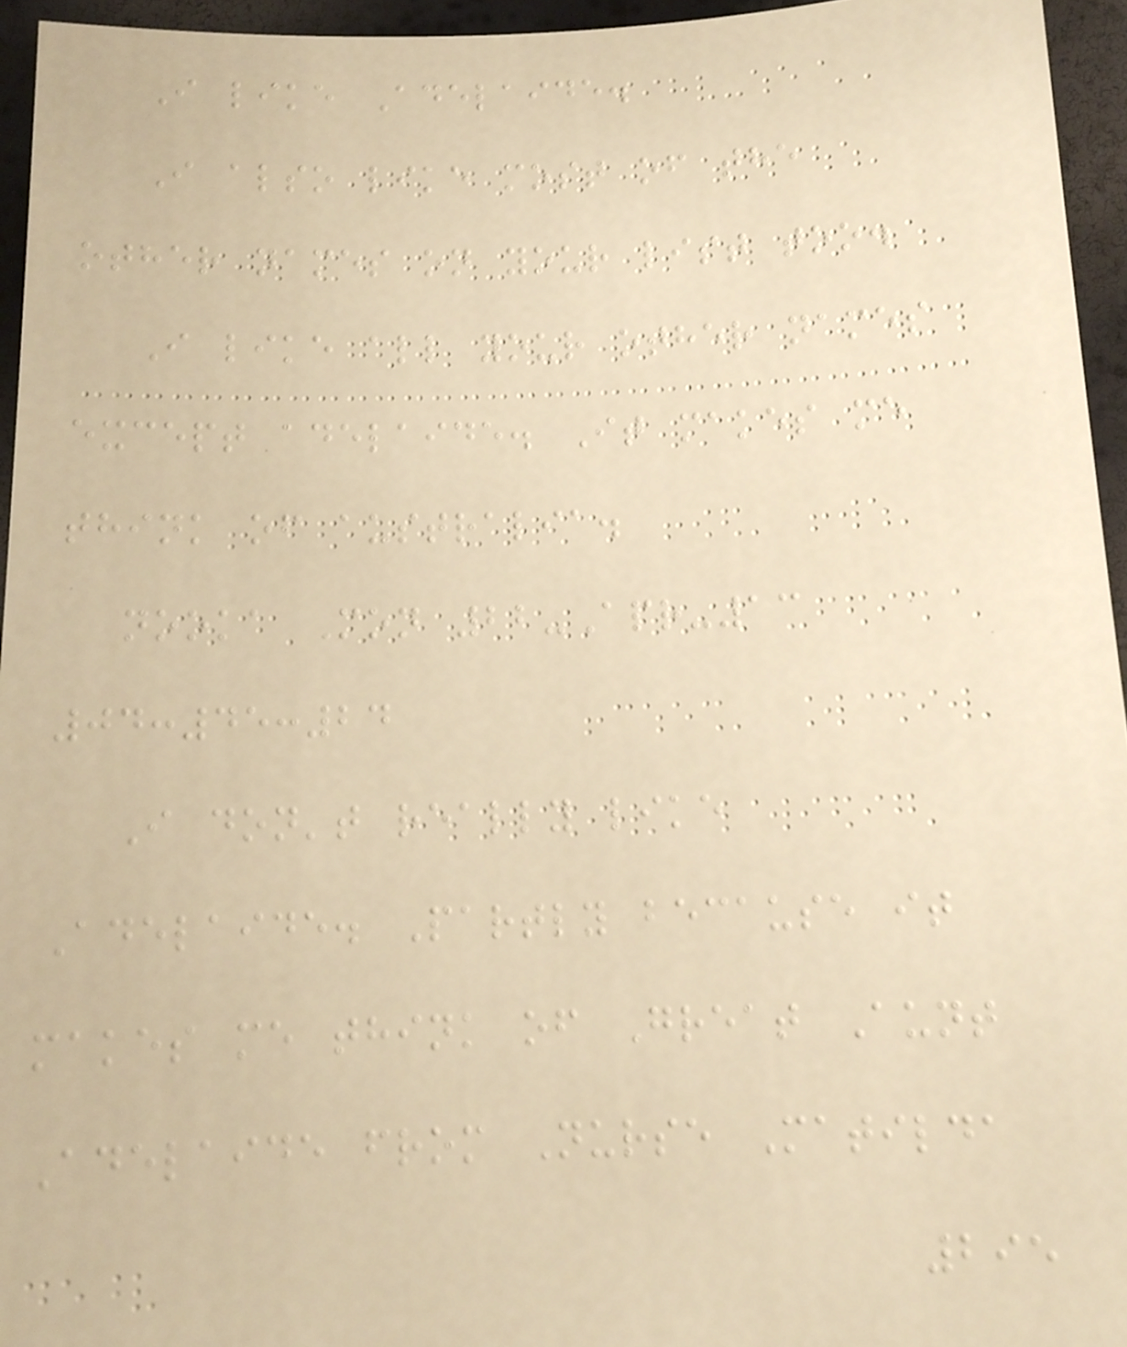I like Adelaide.
I also like most of the
other names on your list too.
I like all your other names
except adelaide. It makes me
think of australia.
nooka Mon 22-Apr-13
04:45:24
I don't really like
Adelaide. Partly because it
makes me think of Great Aunt
Adelaide from Nurse Matilda
295
